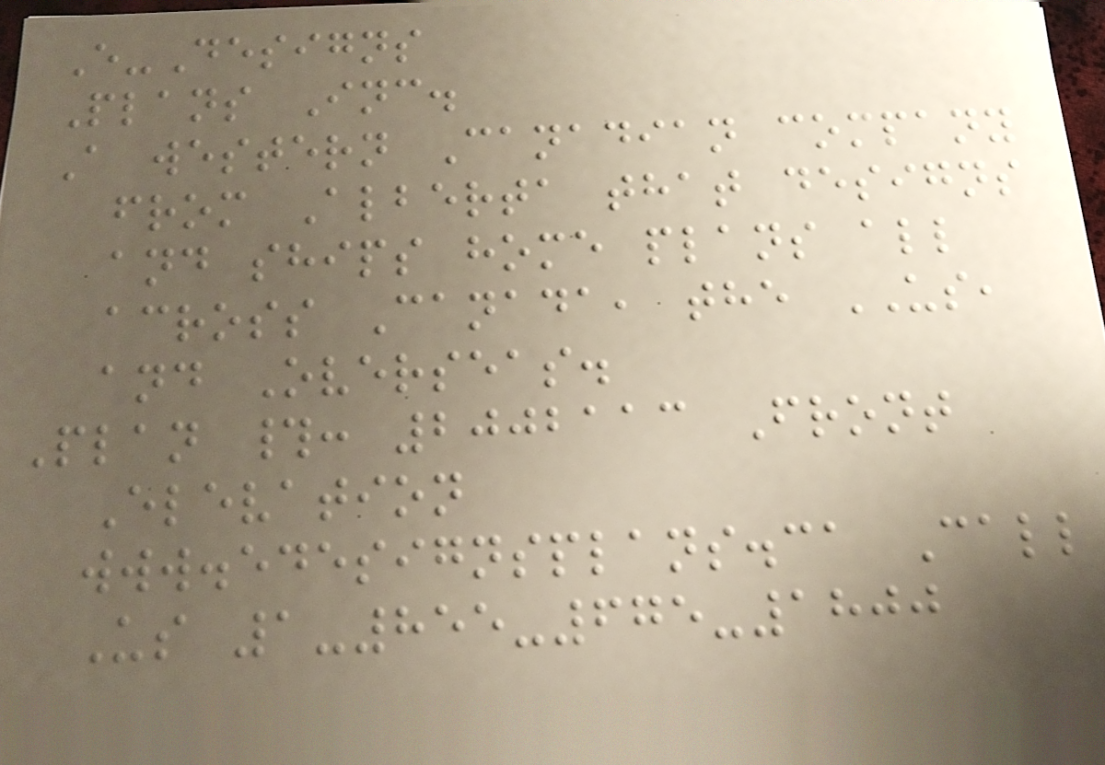E-Designs
Plans Inc.
A western Canadian company
from Alberta that designs
and ships home plans all
across Canada, the US,
and Overseas.
Plan #: 2002113 Front
Elevation
www.edesignsplans.ca Call
Us 1-855-675-1800
